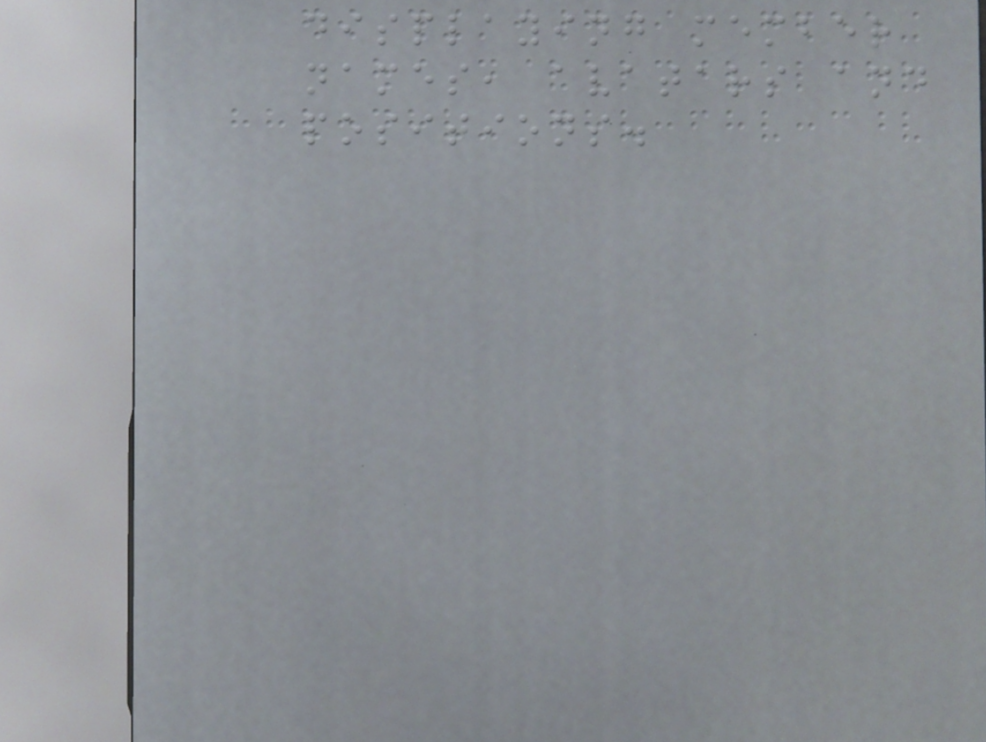displaying member
names, avatars and
positions.
